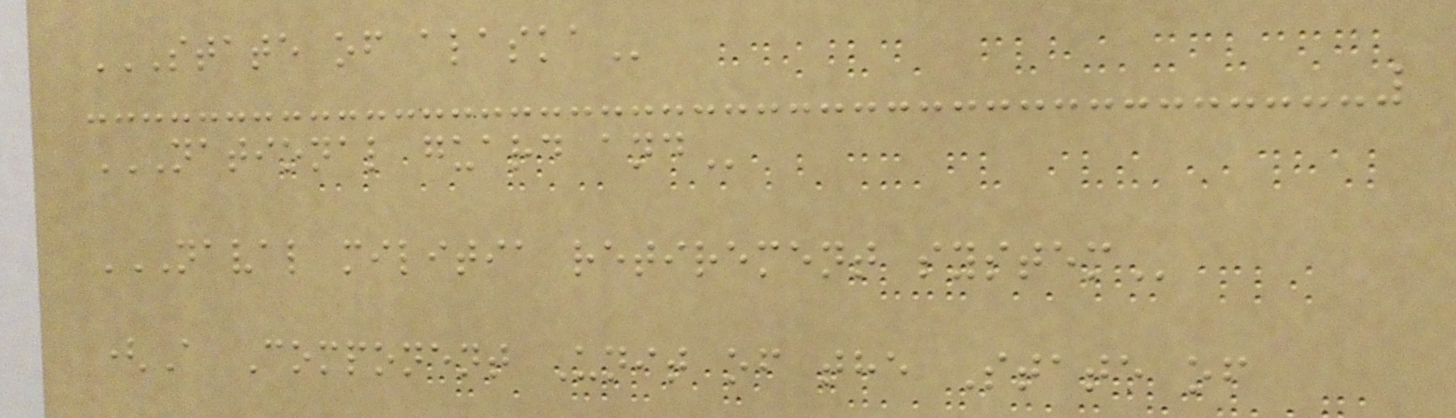STATE OF ALASKA
NATIONAL GUARD AND
NAVAL MILITIA RETIREMENT SYSTEM
(A Component Unit of the State of
